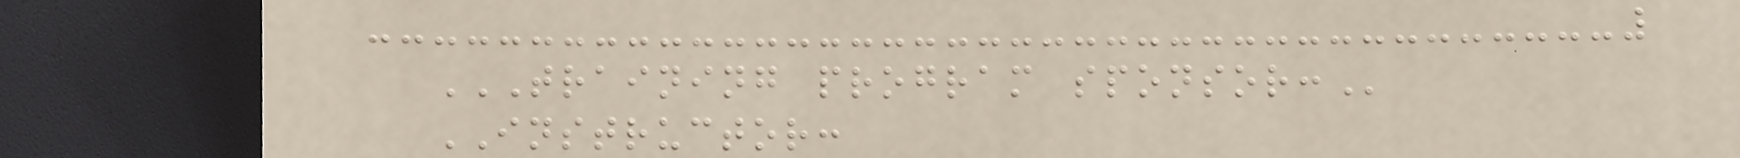TRAINING PROGRAM SPONSOR:
INSTRUCTOR:
